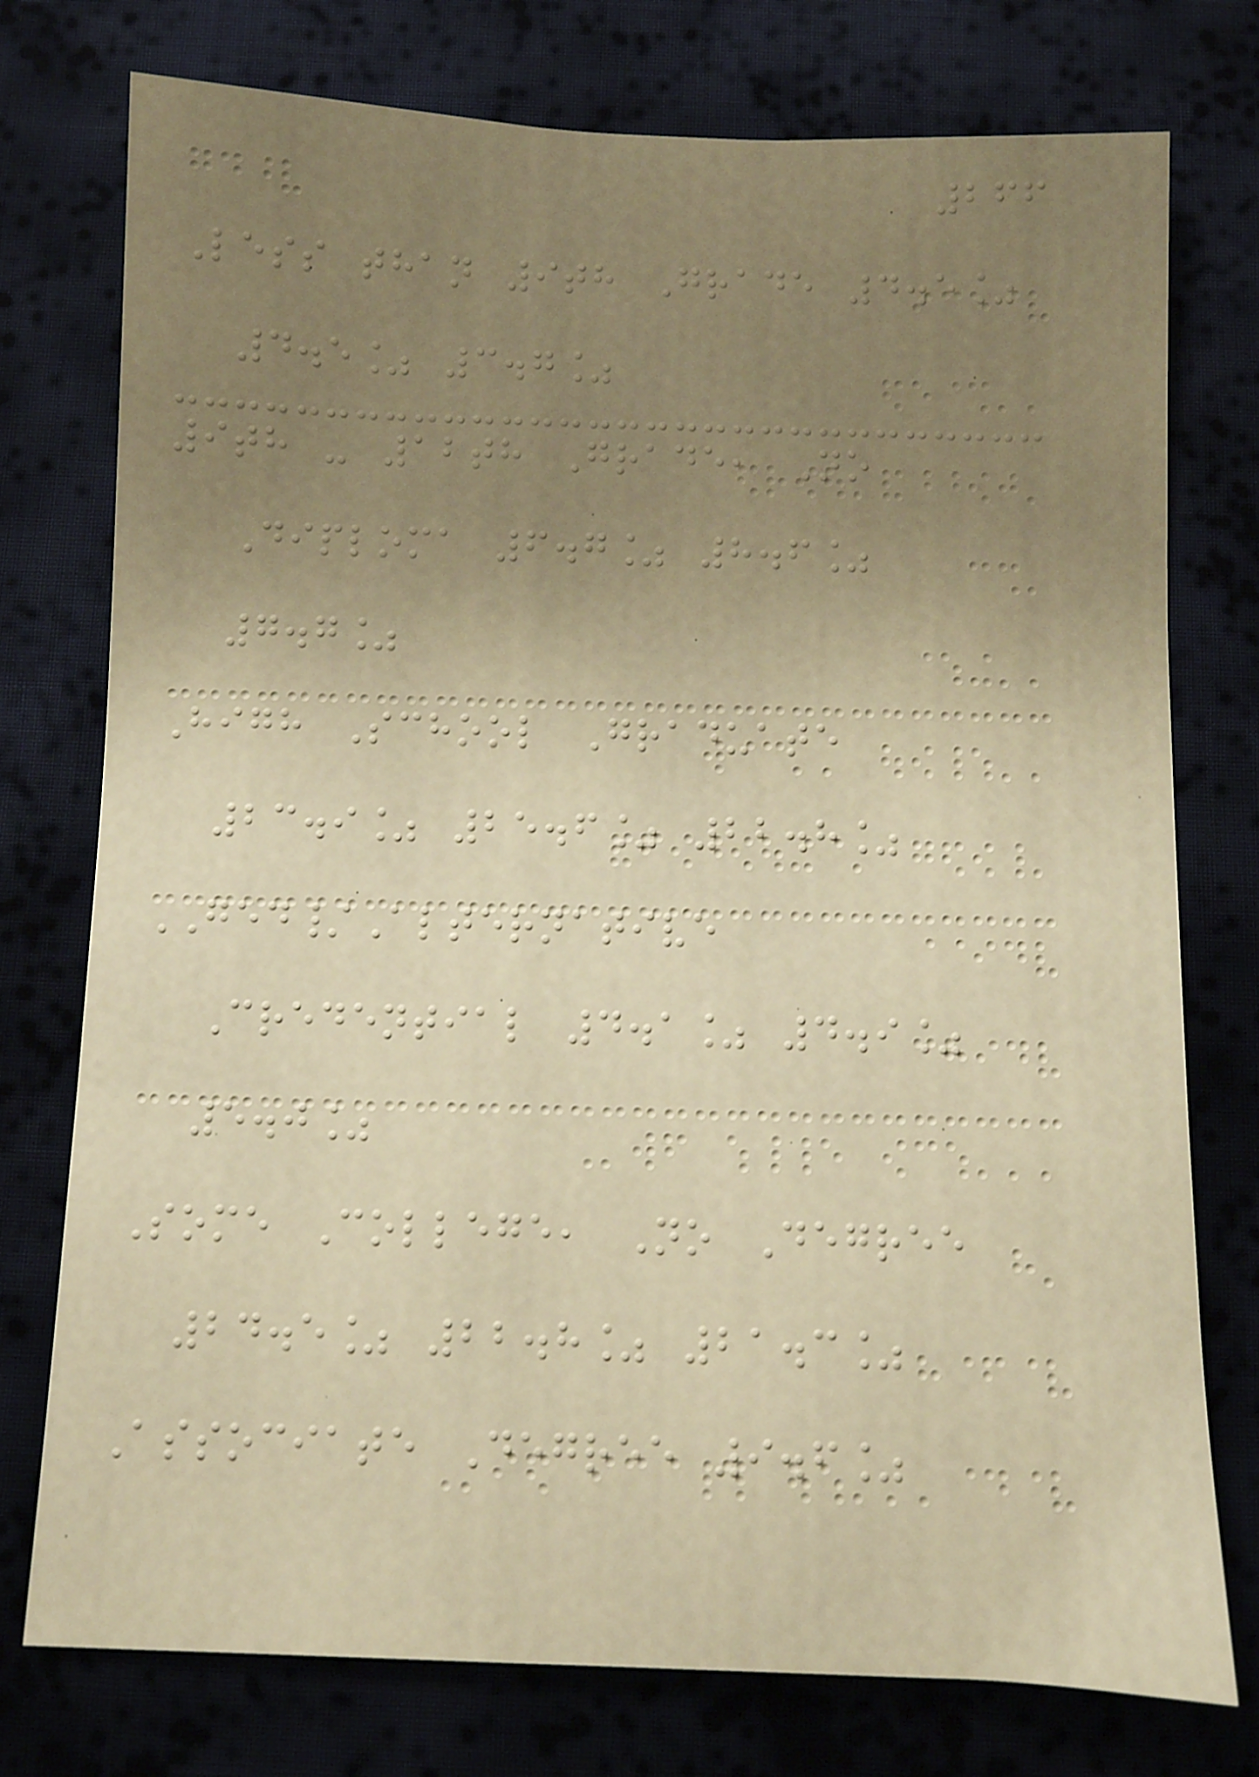266
Less than 9th Grade 4.5%
4.5% 3.7%
9th - 12th Grade, No
Diploma 6.7% 8.6%
7.7%
High School Graduate
23.9% 25.6% 22.8%
GED/Alternative
Credential 4.1% 4.9%
5.0%
Some College, No Degree
24.5% 22.8% 21.3%
Associate Degree 9.6%
